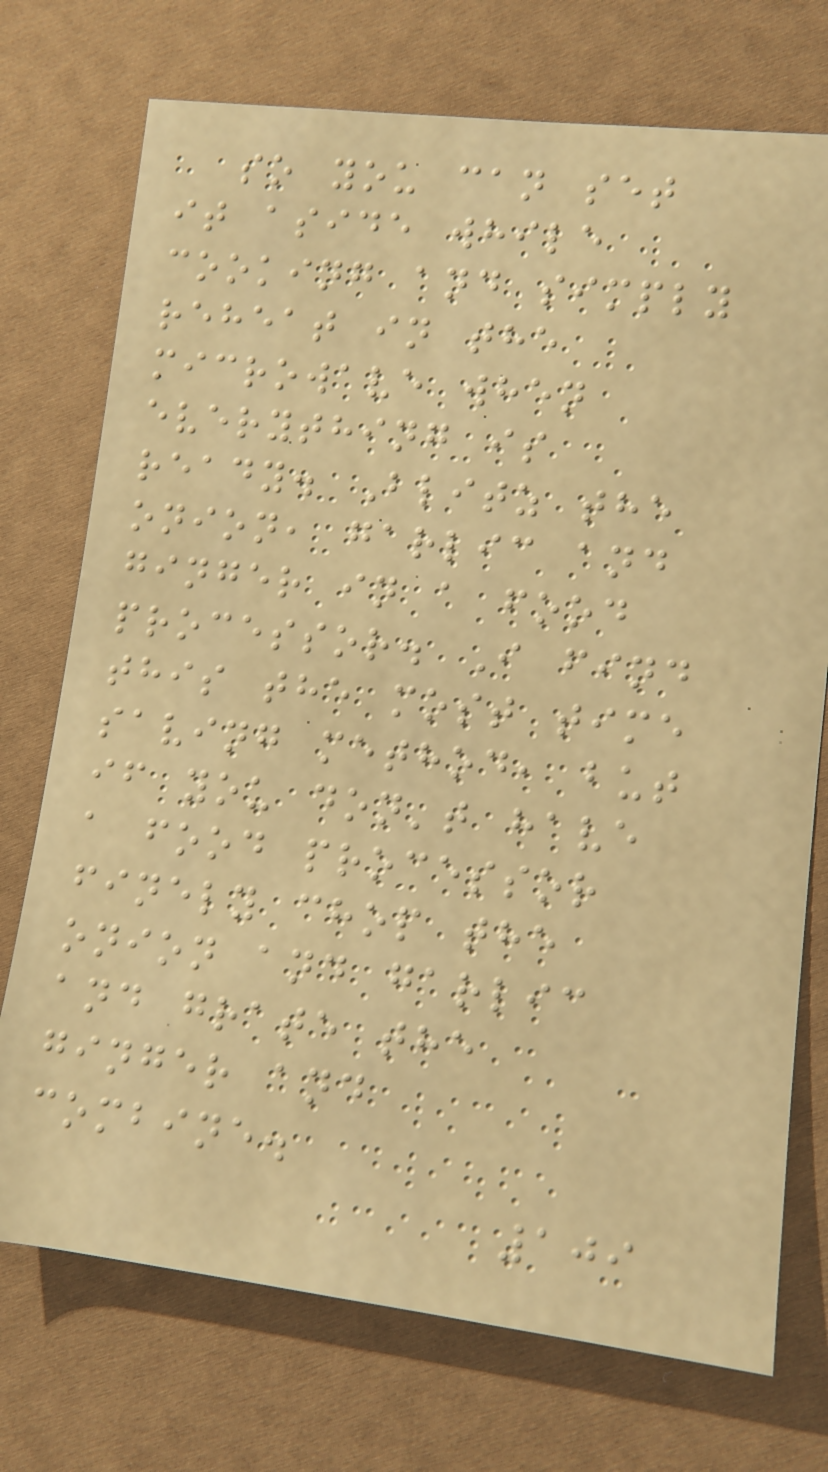so you can set
it aside while
cooking and simply
reheat in the
microwave when
everything is
ready. Blitz the
onion, garlic and
ginger in a food
processor. I find
this the most time
saving method, but
if you don't have
a food processor
finely chop the
onion and garlic
and grate the
ginger and
combine.
109
